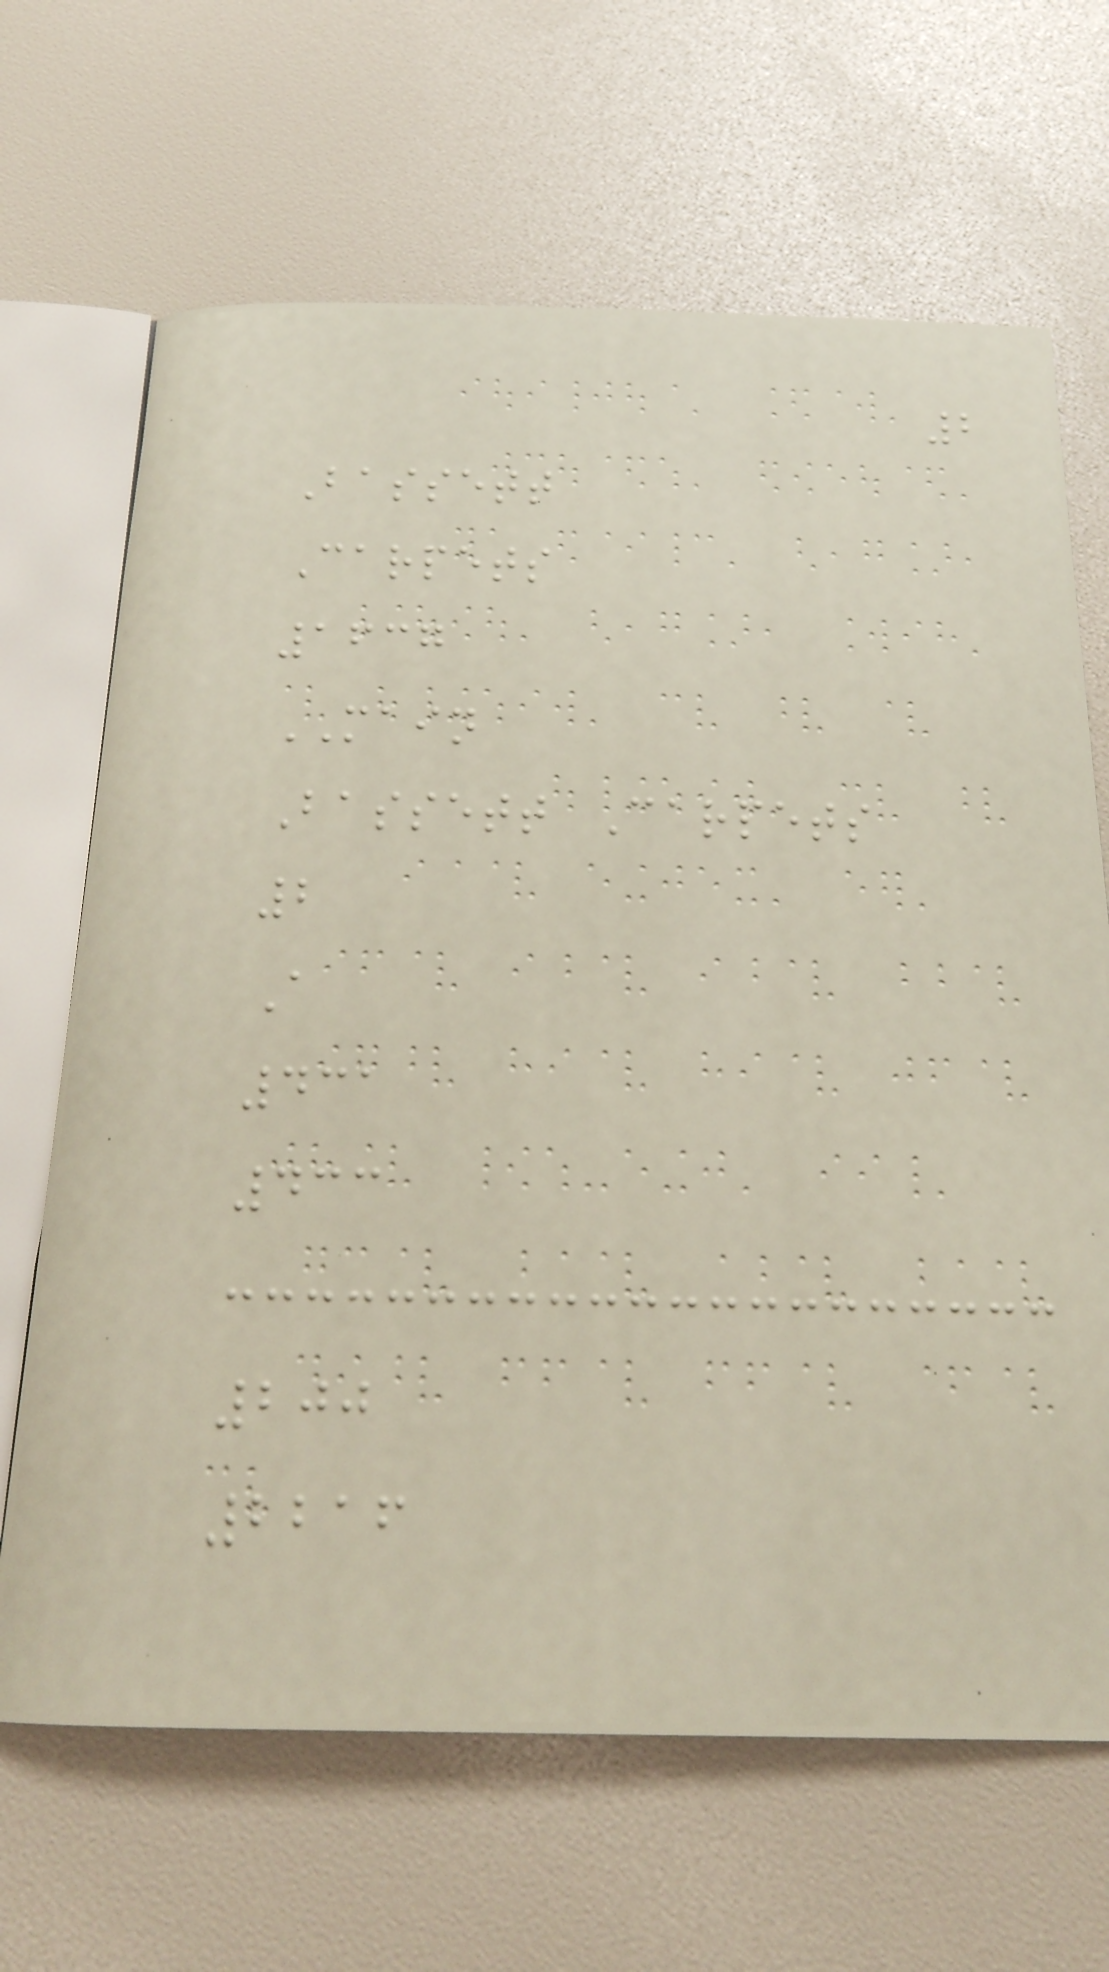2
Bassett
Carpets
1637
MAIN
Bassett Carpets
2
A
431
433
200
2216
